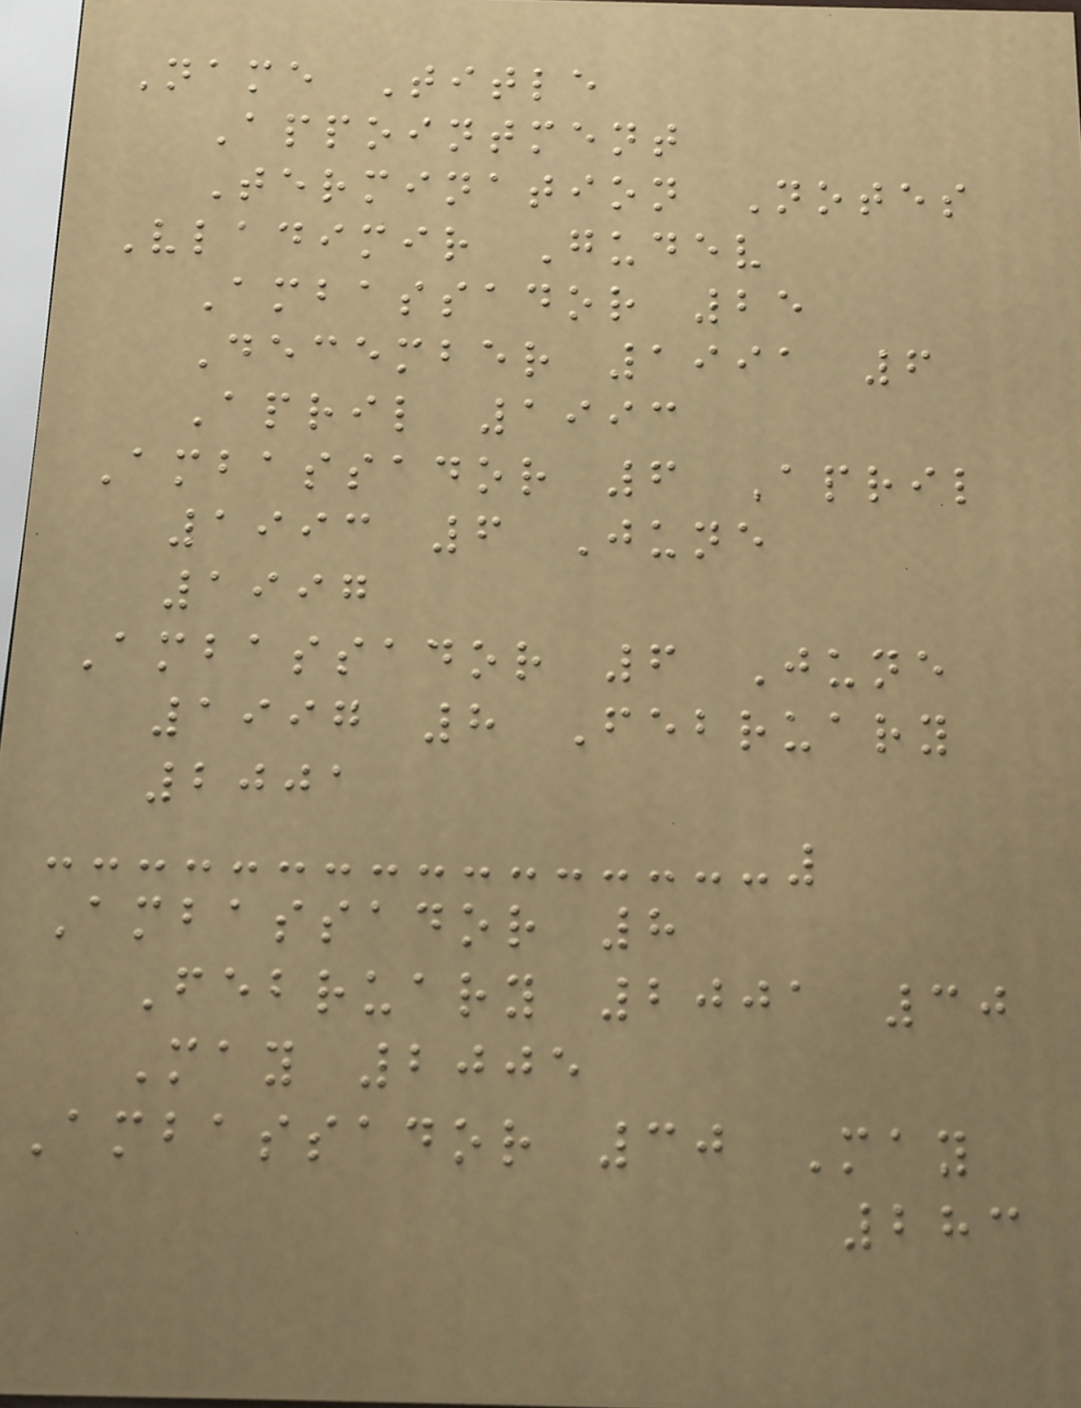Name Title
Appointment
Termination Notes
Vladimir Gudev
Ambassador 25
December 1991 6
April 1993
Ambassador 6 April
1993 6 June
1997
Ambassador 6 June
1997 8 February
2001
Ambassador 8
February 2001 30
May 2005
Ambassador 30 May
283
